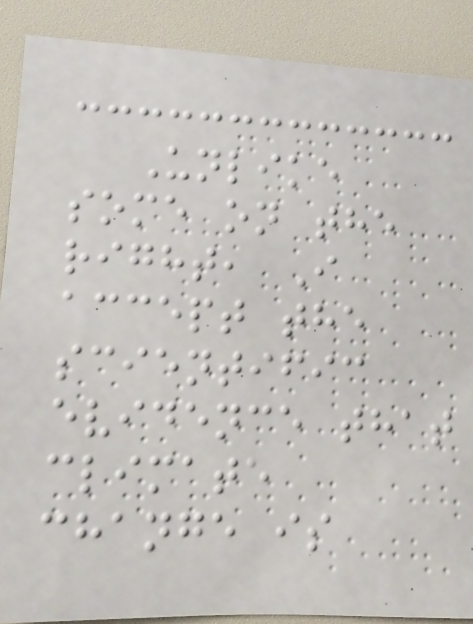Unlike
some on the
right, I
accept the
scientific
evidence that
climate
change is
